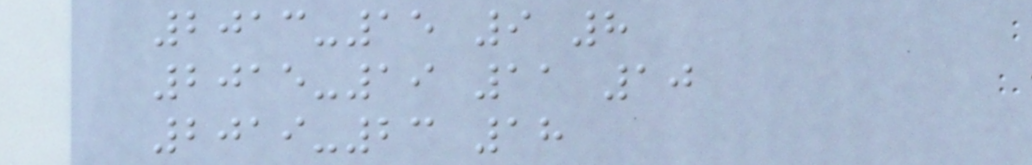2013-15 9 8
2015-19 11 10
2019-23 18
